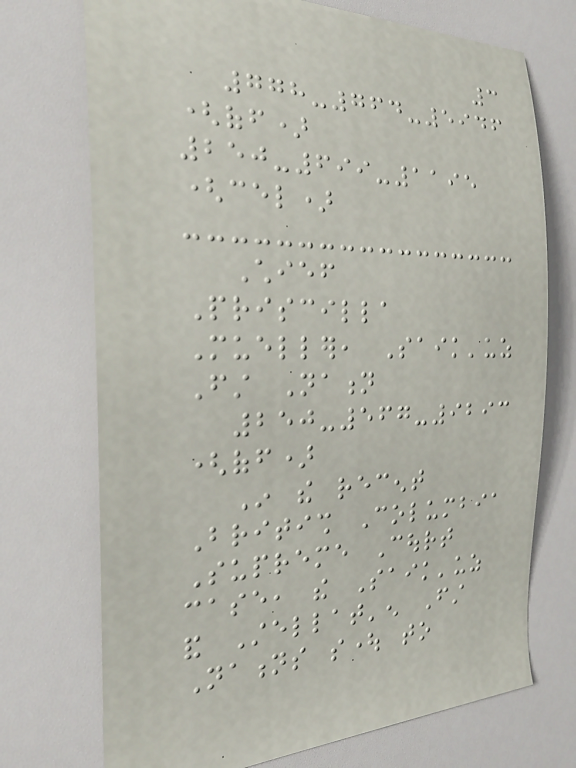3
778-764-5946
(off)
250-699-1195
(cel)
Chief
Priscilla
Mueller, Saik'uz
First Nation
250-567-9293
(off)
In the recent
British Columbia
Supreme Court
case, the Saik'uz
and Stellat'en First
Nations sought to
